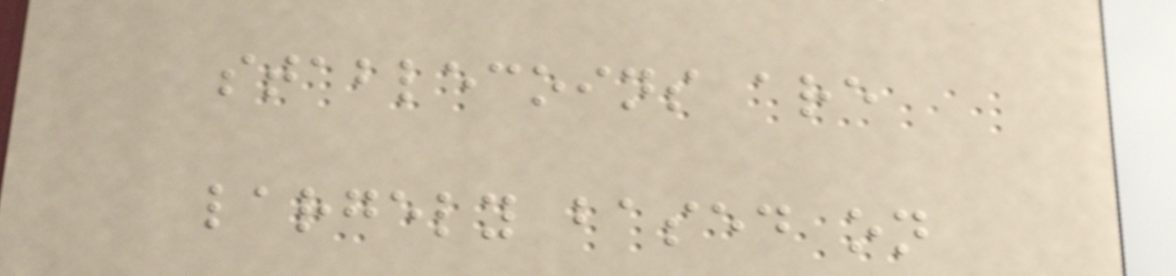stablecoins are
largely based on
